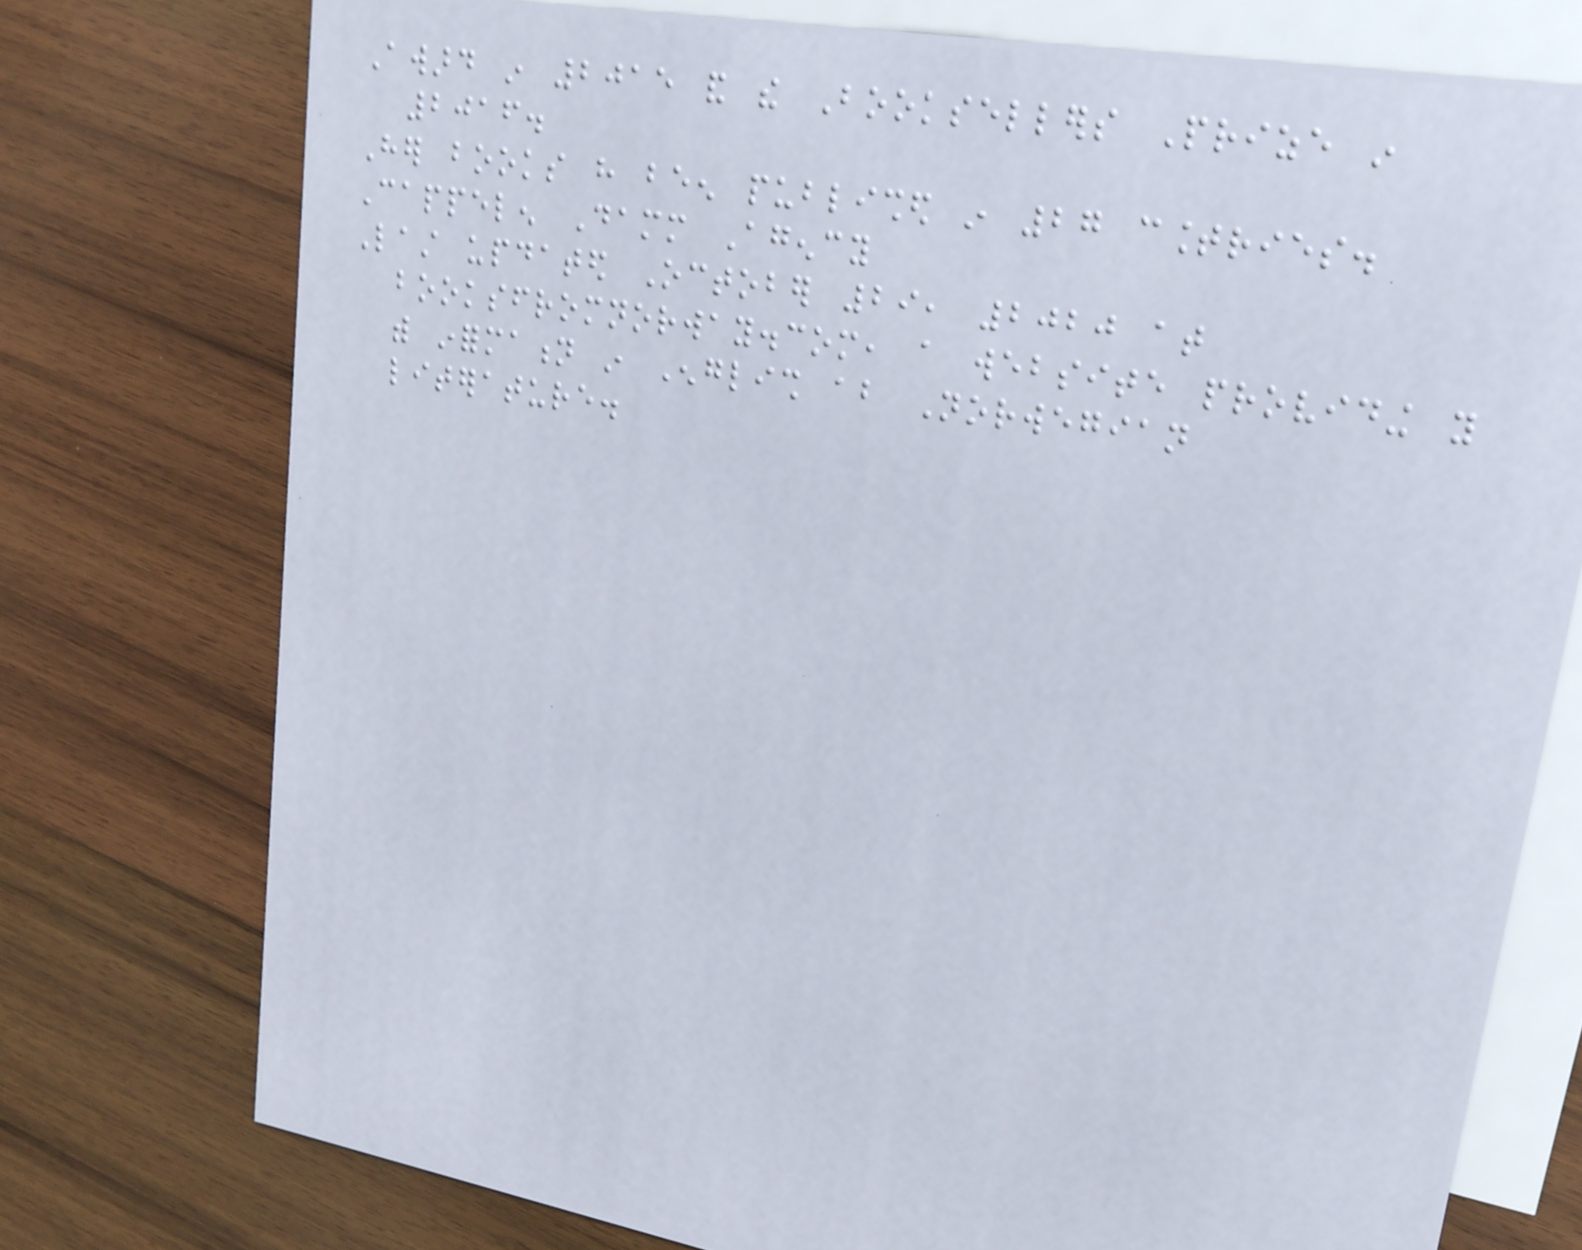Award in 2015 and the Booksellers Prize in
2016.
Her books have been published in 27 countries.
Cappelen Damm Agency
Last updated October 29, 2020 at
booksfromnorway.com, a website providing you
with information in English about Norwegian
literature.
